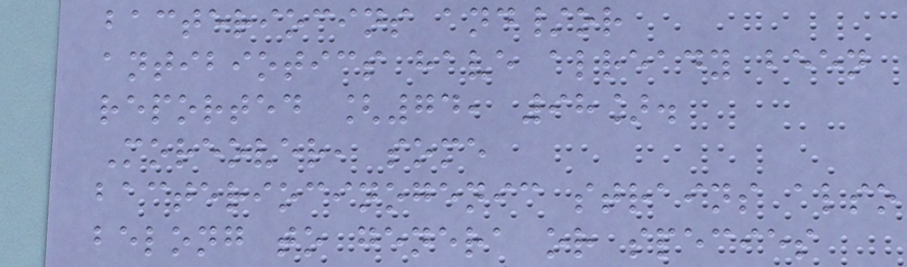bacteriocins and/or
antibiotics have already been
reported [74, 98].
Moreover, some
bacteriocinogenic strains also
belong to genera or species
